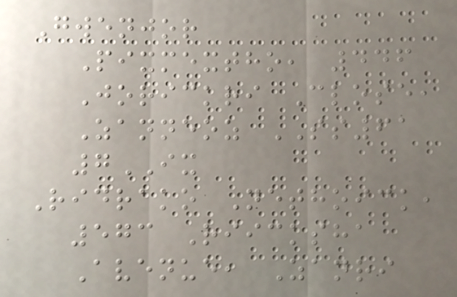Gwenjor
Pixmextho, 446
Jorickri Close,
Zanneoz SS61
7IX
Ridrako Nethoick,
573 Riicksha
Avenue, Zanri
